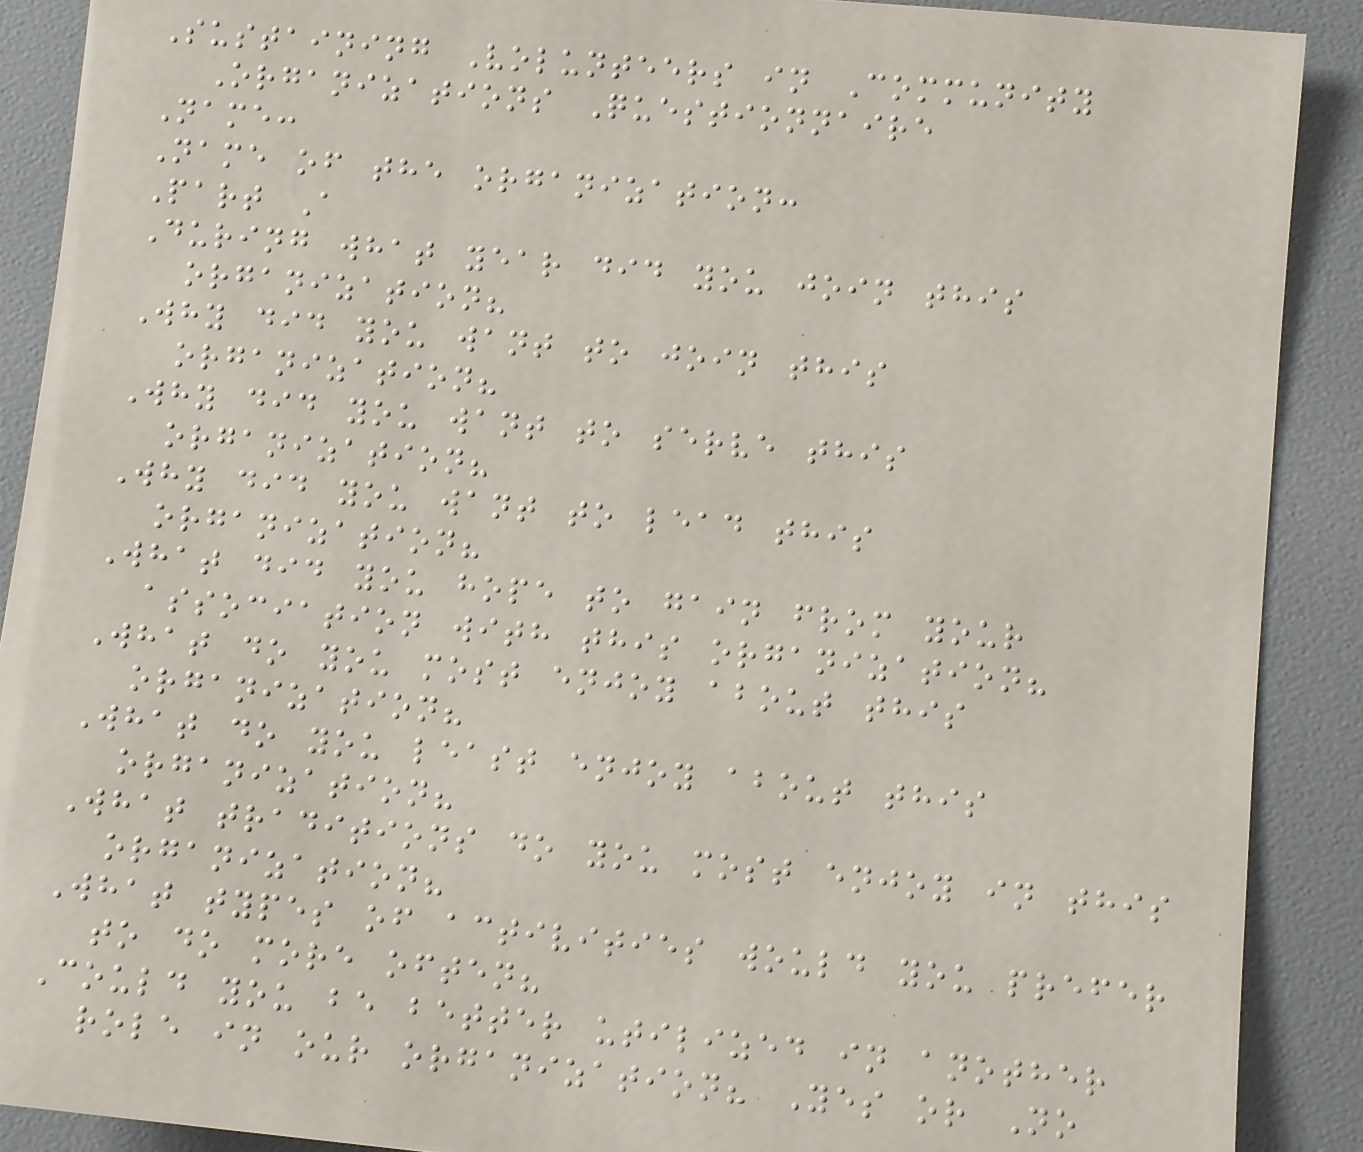Sustaining Volunteers in Community
Organizations Questionnaire
Name:
Name of the organization:
Part A
During what year did you join this
organization?
Why did you want to join this
organization?
Why did you want to serve this
organization?
Why did you want to lead this
organization?
What did you hope to gain from your
association with this organization?
What do you most enjoy about this
organization?
What do you least enjoy about this
organization?
What traditions do you most enjoy in this
organization?
What types of activities would you prefer
to do more often?
Could you be better utilized in another
role in our organization? Yes or No
